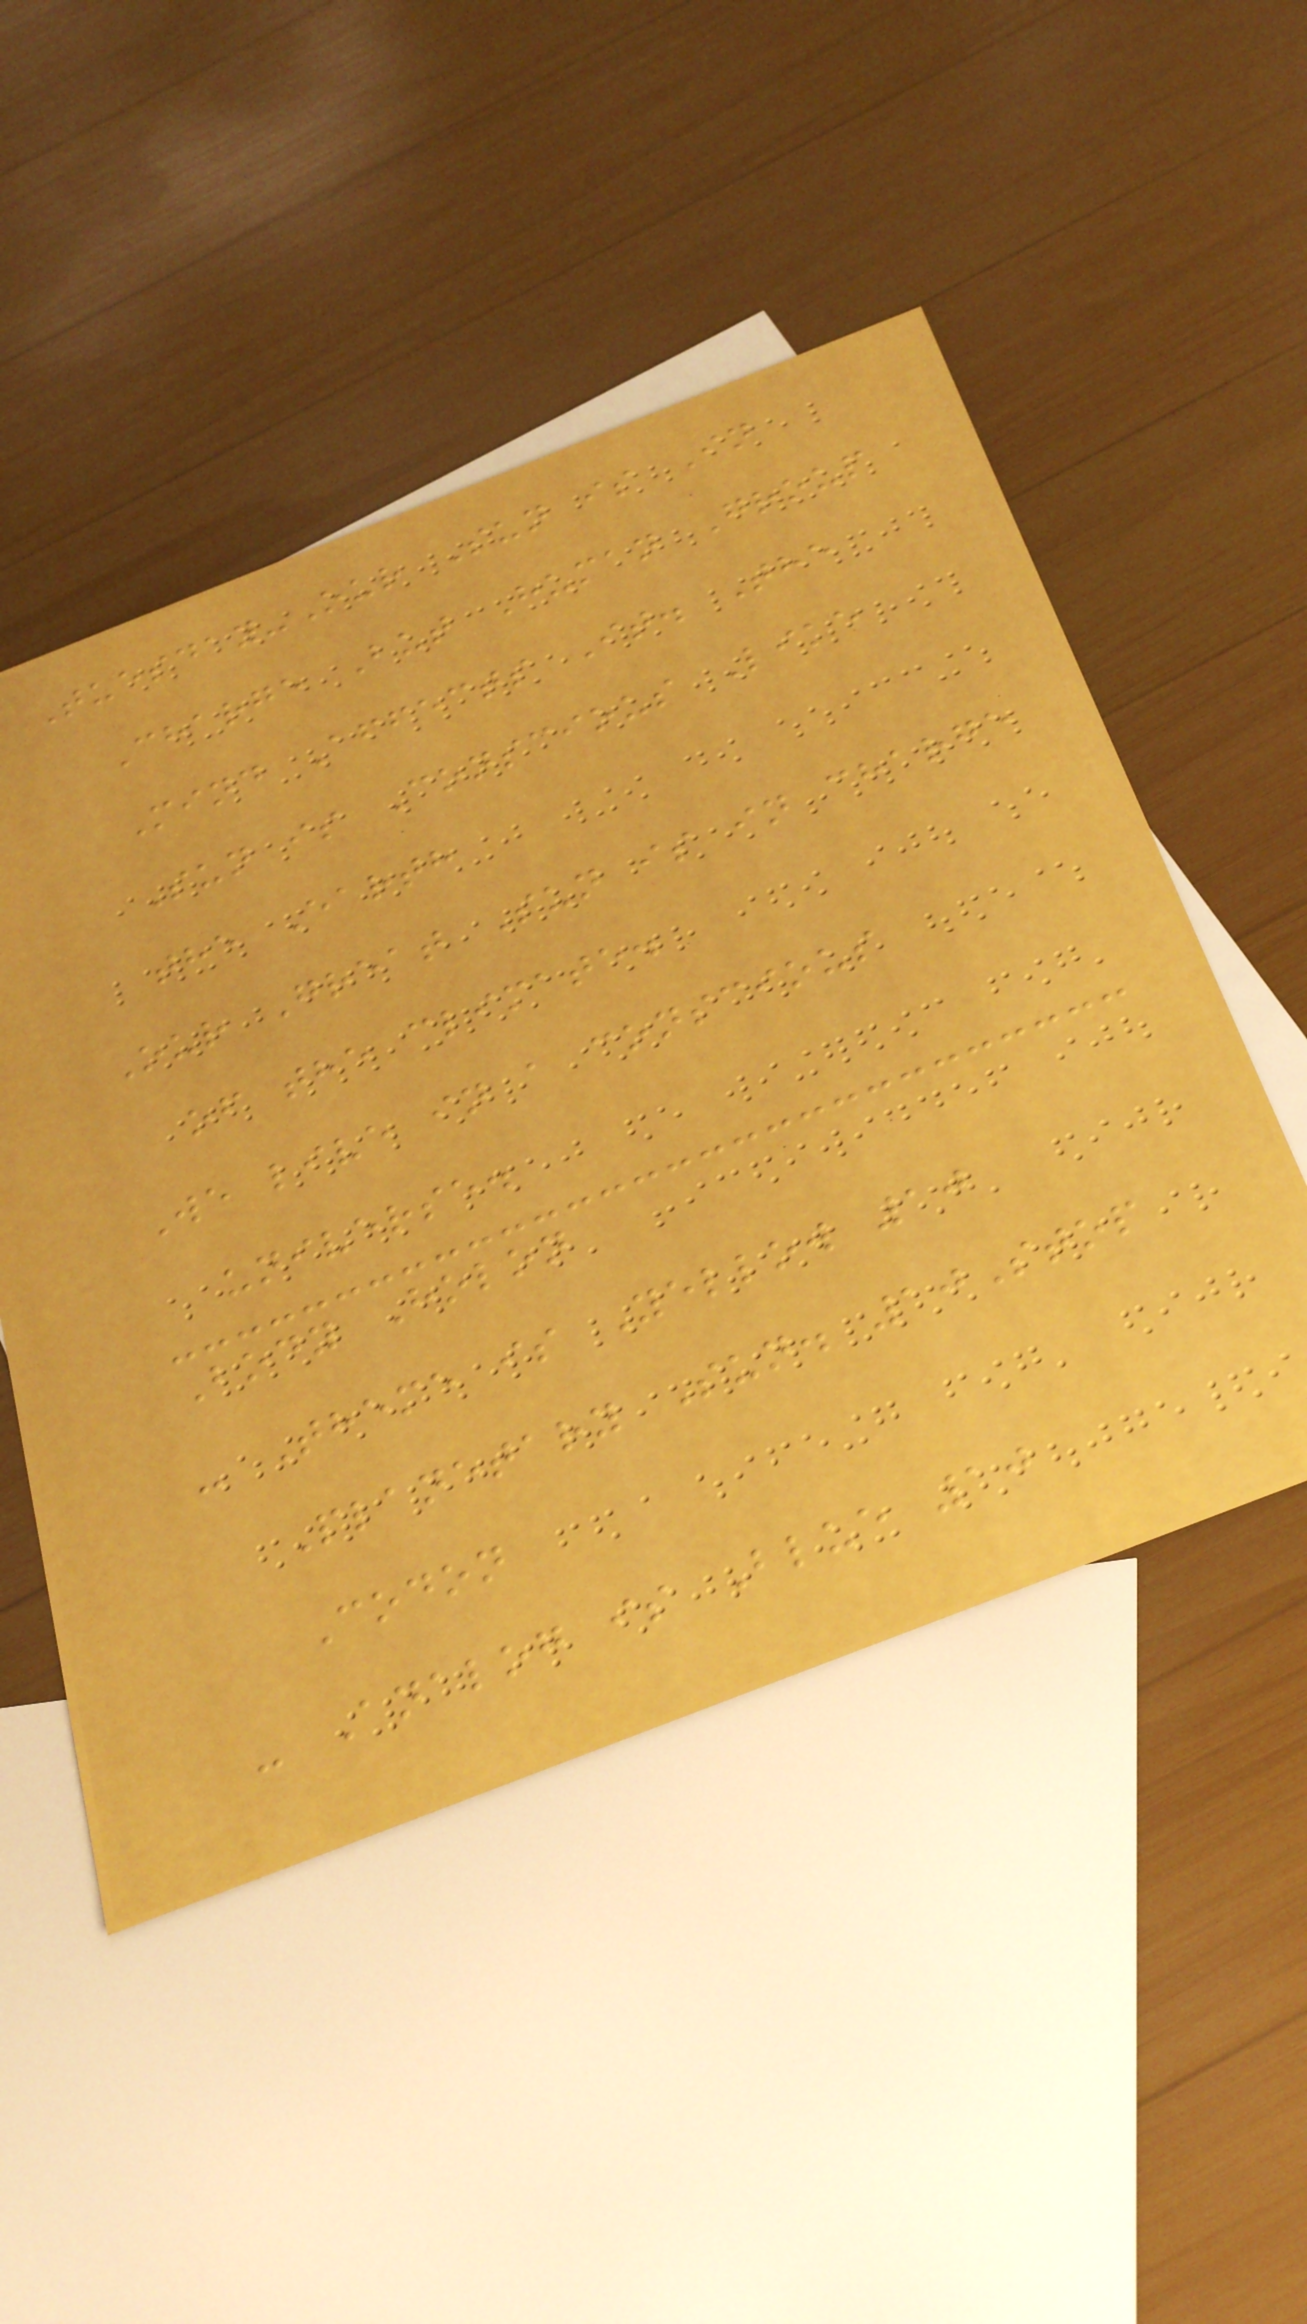Tuesday-Our Sun is In
Charge But Human Group
Mind Affects It. The
Sun is Conscious Like
the Earth
Our Great Sun is in charge
of the climate.
We live in a conscious
universe.
Body Holon
- Theme is Yellow 10
Planetary Sun. 10Stop
Codon
- Analog is Blue 10
